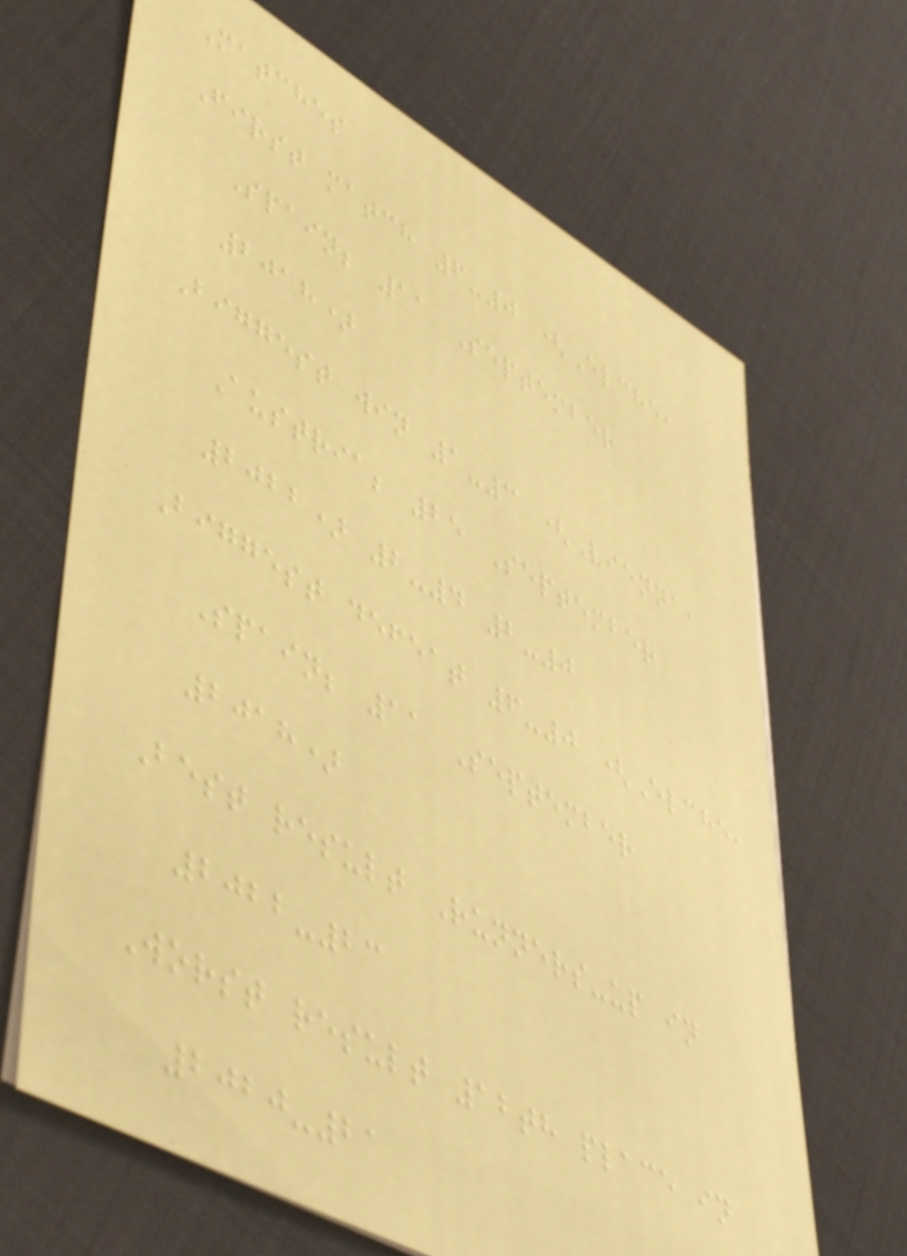Matches
First match 6-0 (Elche,
Spain; 11 September
2018)
Biggest win 1-3 (Vienna,
Austria; 25 September
2022) 2-4 2-0
Biggest defeat 6-0 (Elche,
Spain; 11 September
2018)
Best result Runners-up in
2022-23
Worst result 12th place in
2020-21
